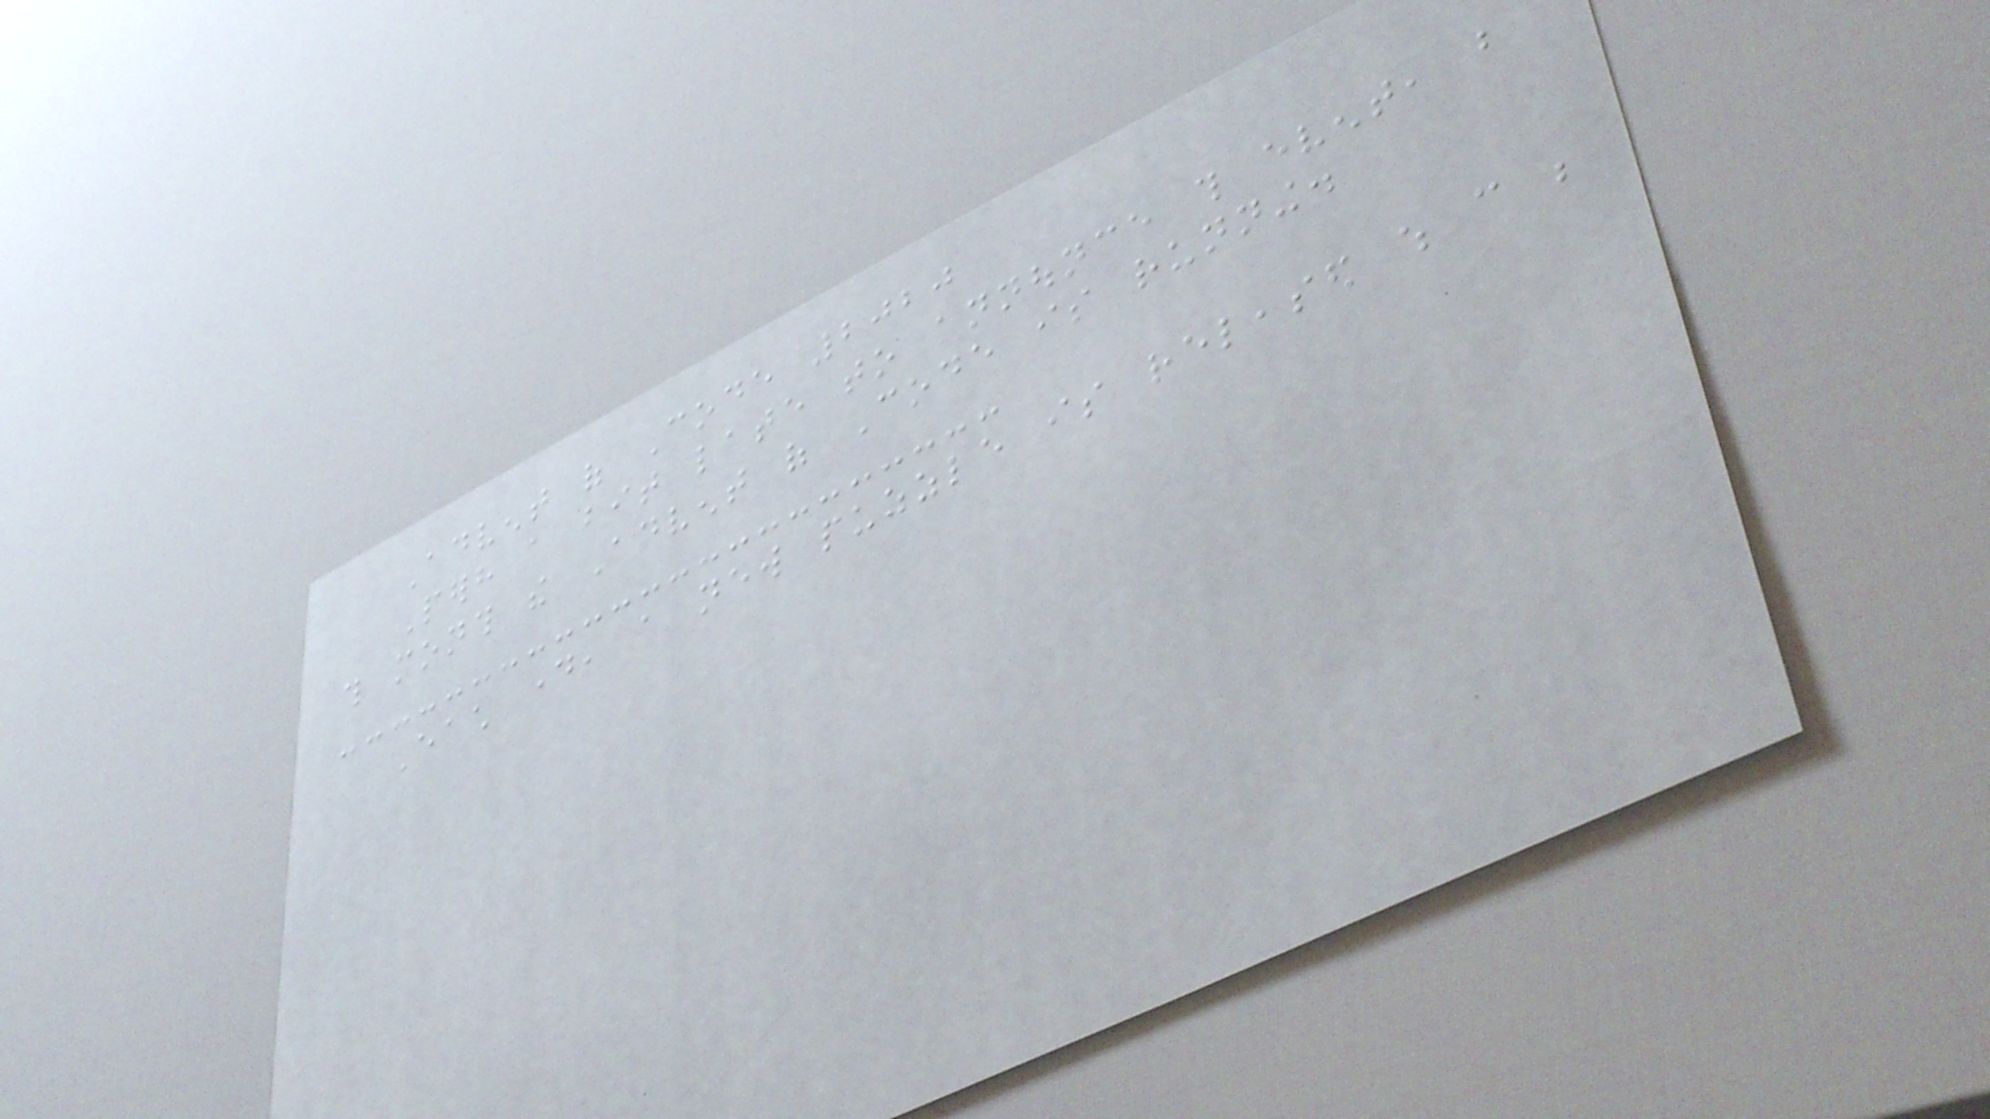Advent of Code 2020
Perhaps a bit late to announce this event, but
this month the Advent of Code is running.
Each day, a new puzzle is released which can be
